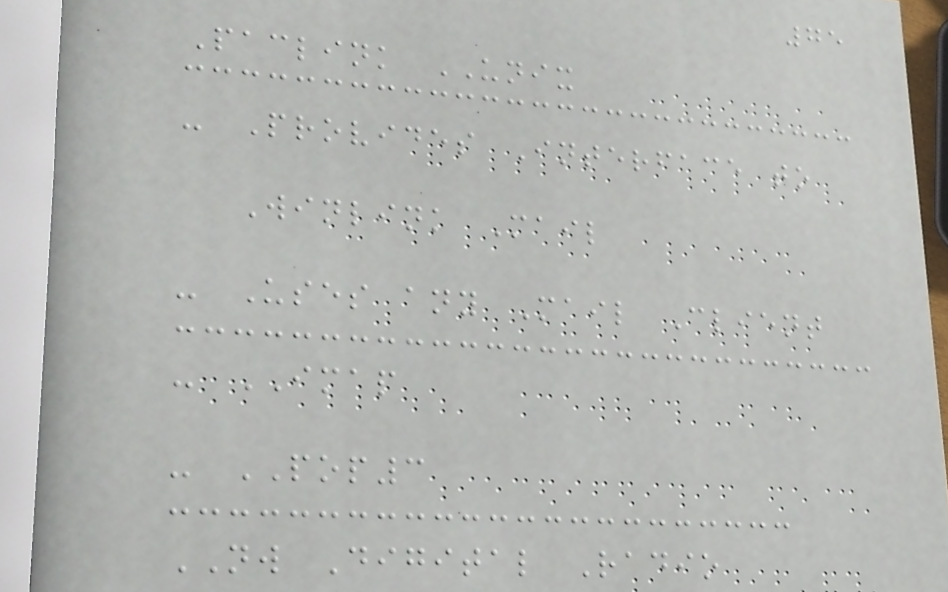75
Paclink UNIX
- Provides Interface to
Winlink Mail
- Uses any Mail Client
- IMAP
- POP3
NW Digital Radio
